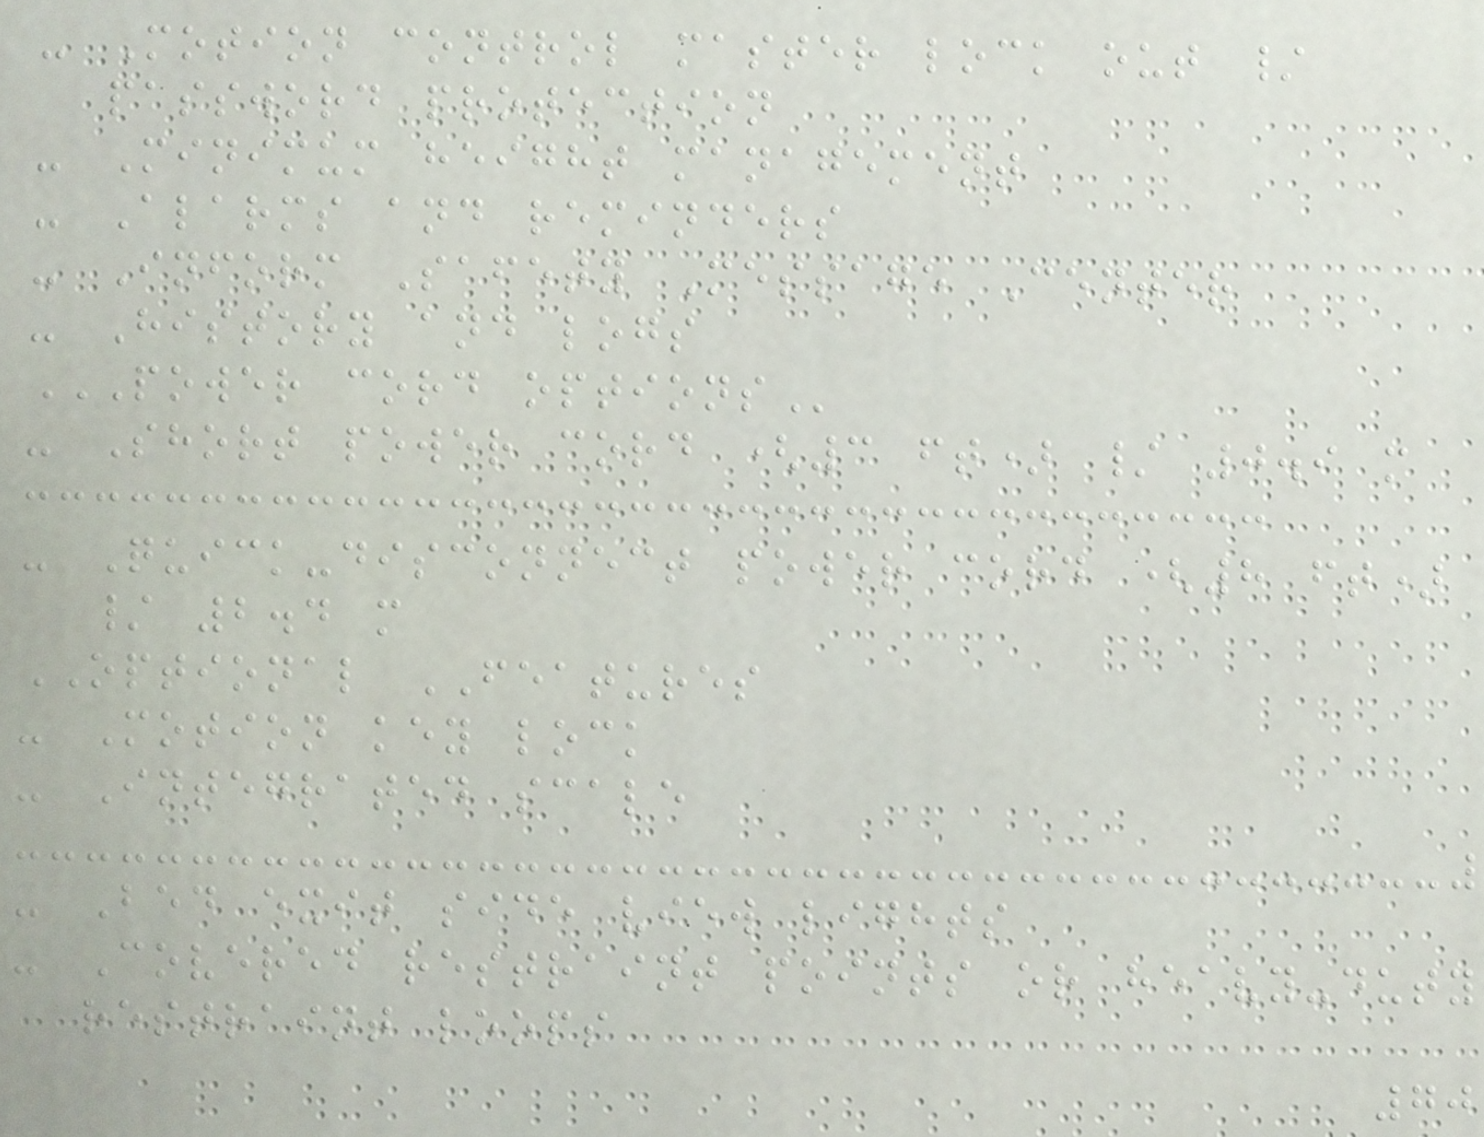- Motion control master lock out /
password protection
- Minimum height management
- Alarms and reminders
- Inform Safety Message Center
- History and logs
POWER CORD OPTIONS
- Short power cord (3 ft) / 0.9 m
- Quick-disconnect power cord (8 ft)
/ 2.4 m
OPTIONAL FEATURES
- Motion key lock
- Integrated scale
- Bed exit side view lights
- Covered restraint points or heavy-duty
restraint loops
70
